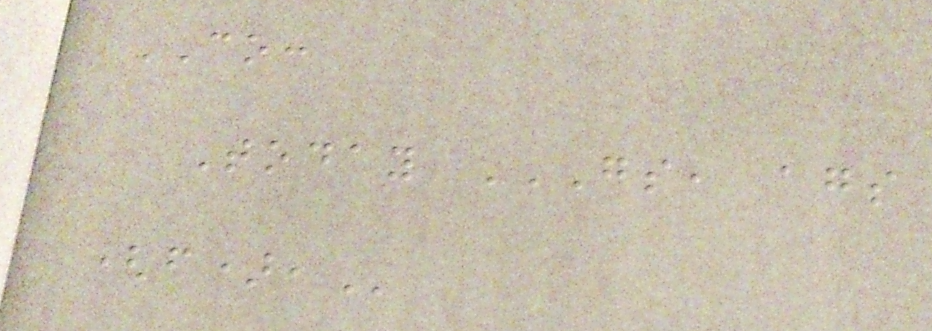CO:
Today GS, AGS
(F),
